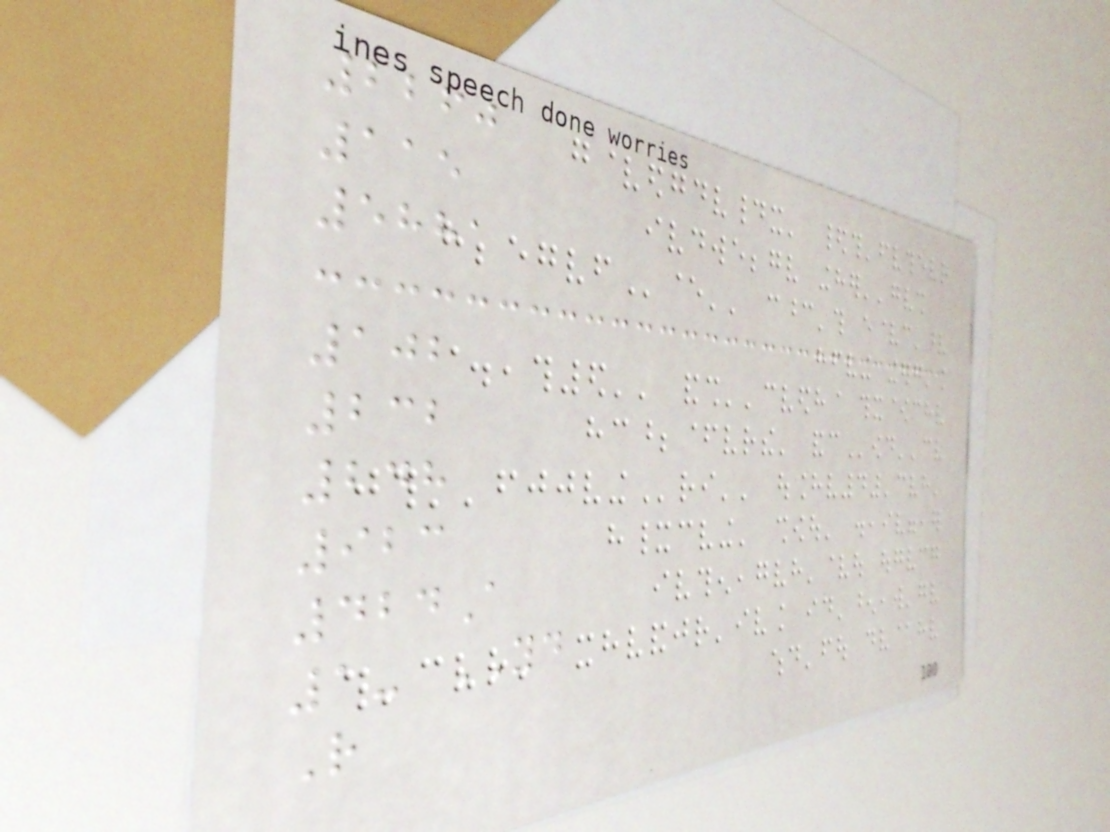2260
115
5881
102
232
248
923
424A
1- YD
R
